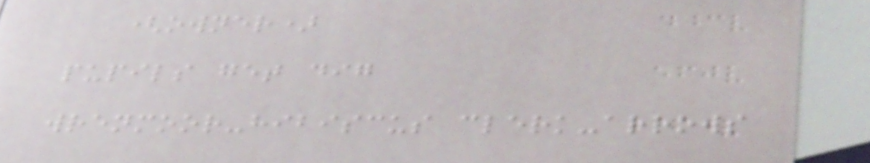(owner)
pupils get dig
wrenmoor-hibiscus clerk-arrows
